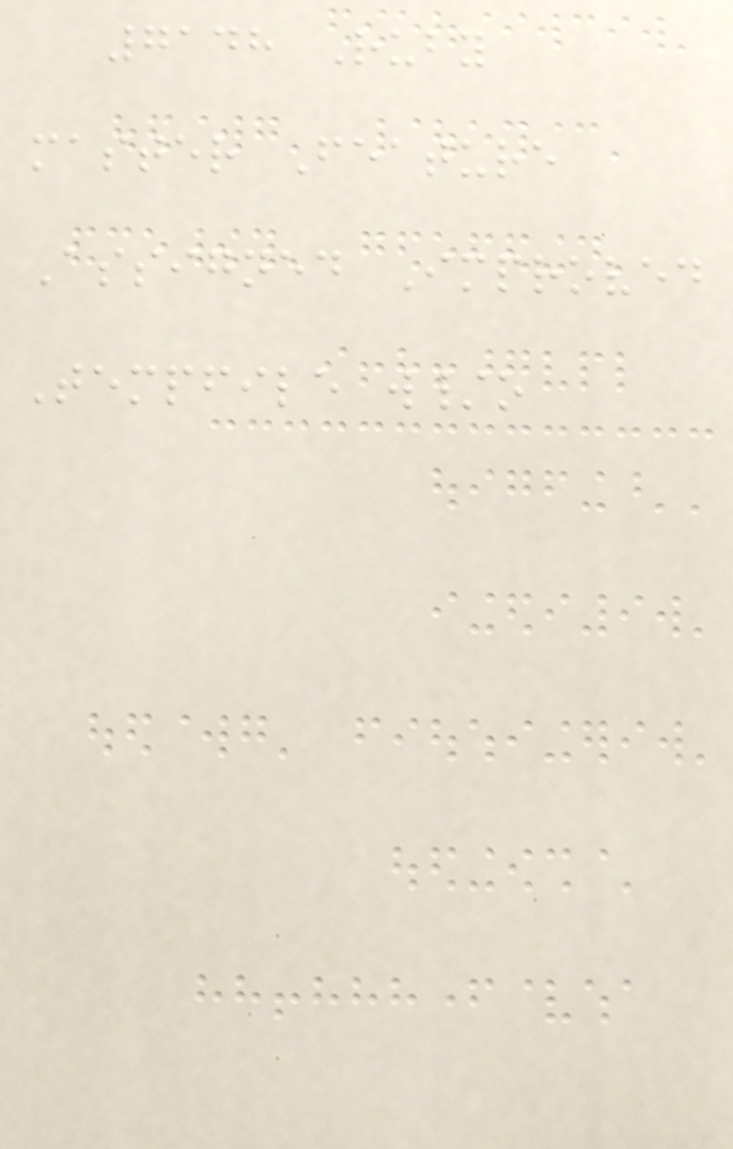7148 Ruby
master Feature
Assigned Improved
Tempfile w/o
